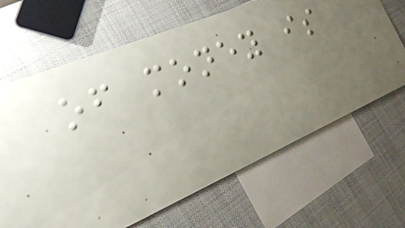of money is
